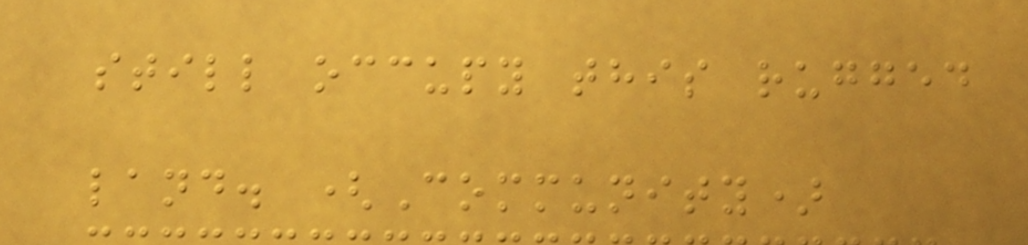still occupy this rugged
land. (Community)
